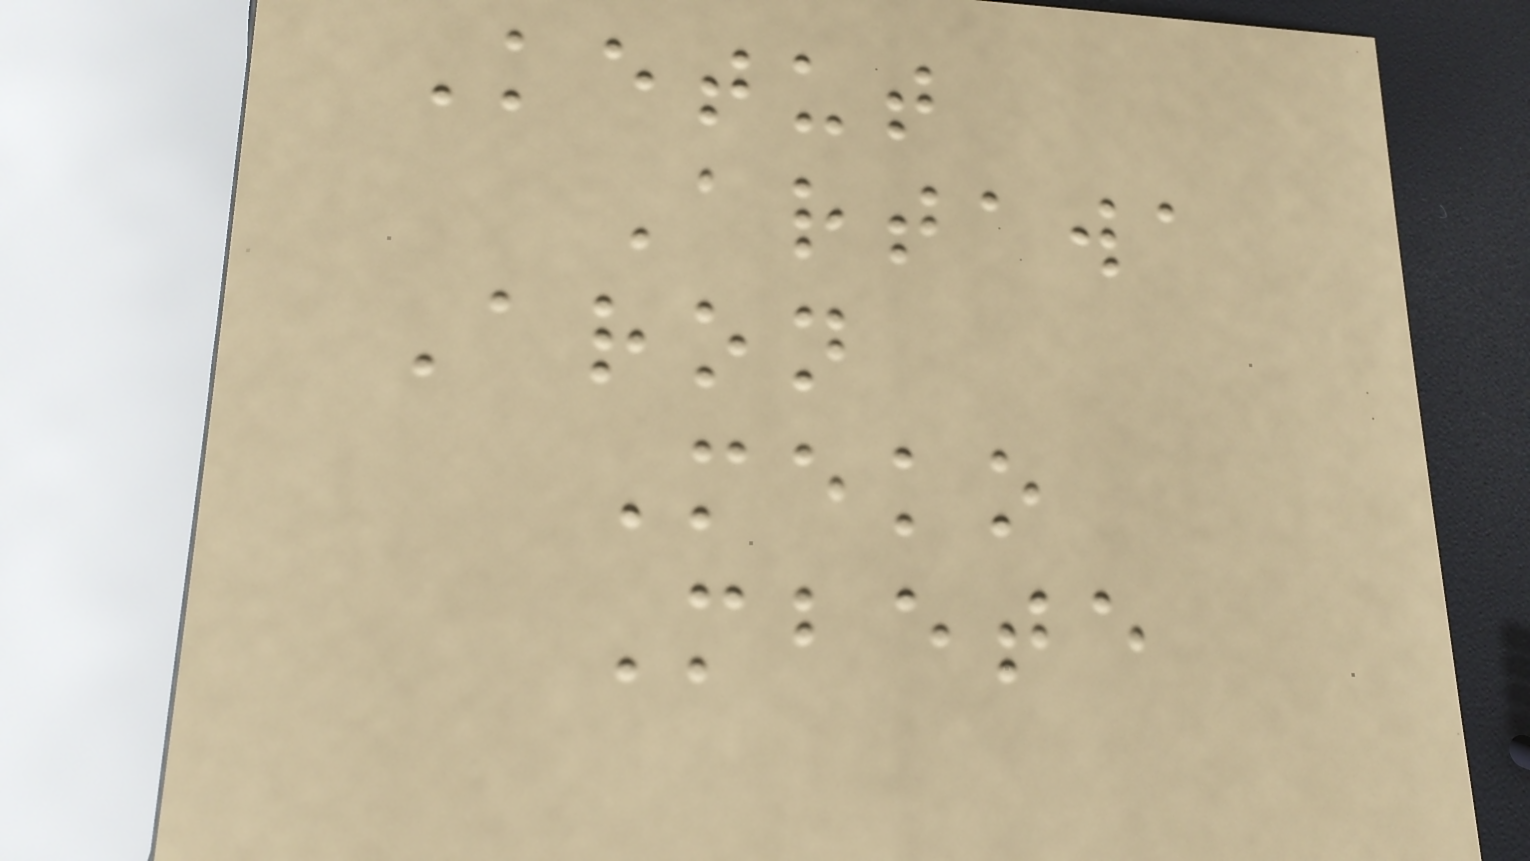Ketut
Artawa
Aron
Meko
Mbete
